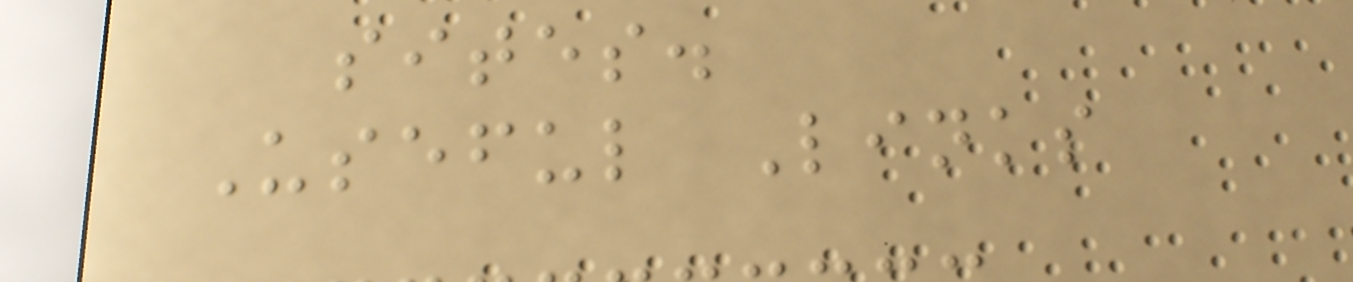sites.
Useful Links
